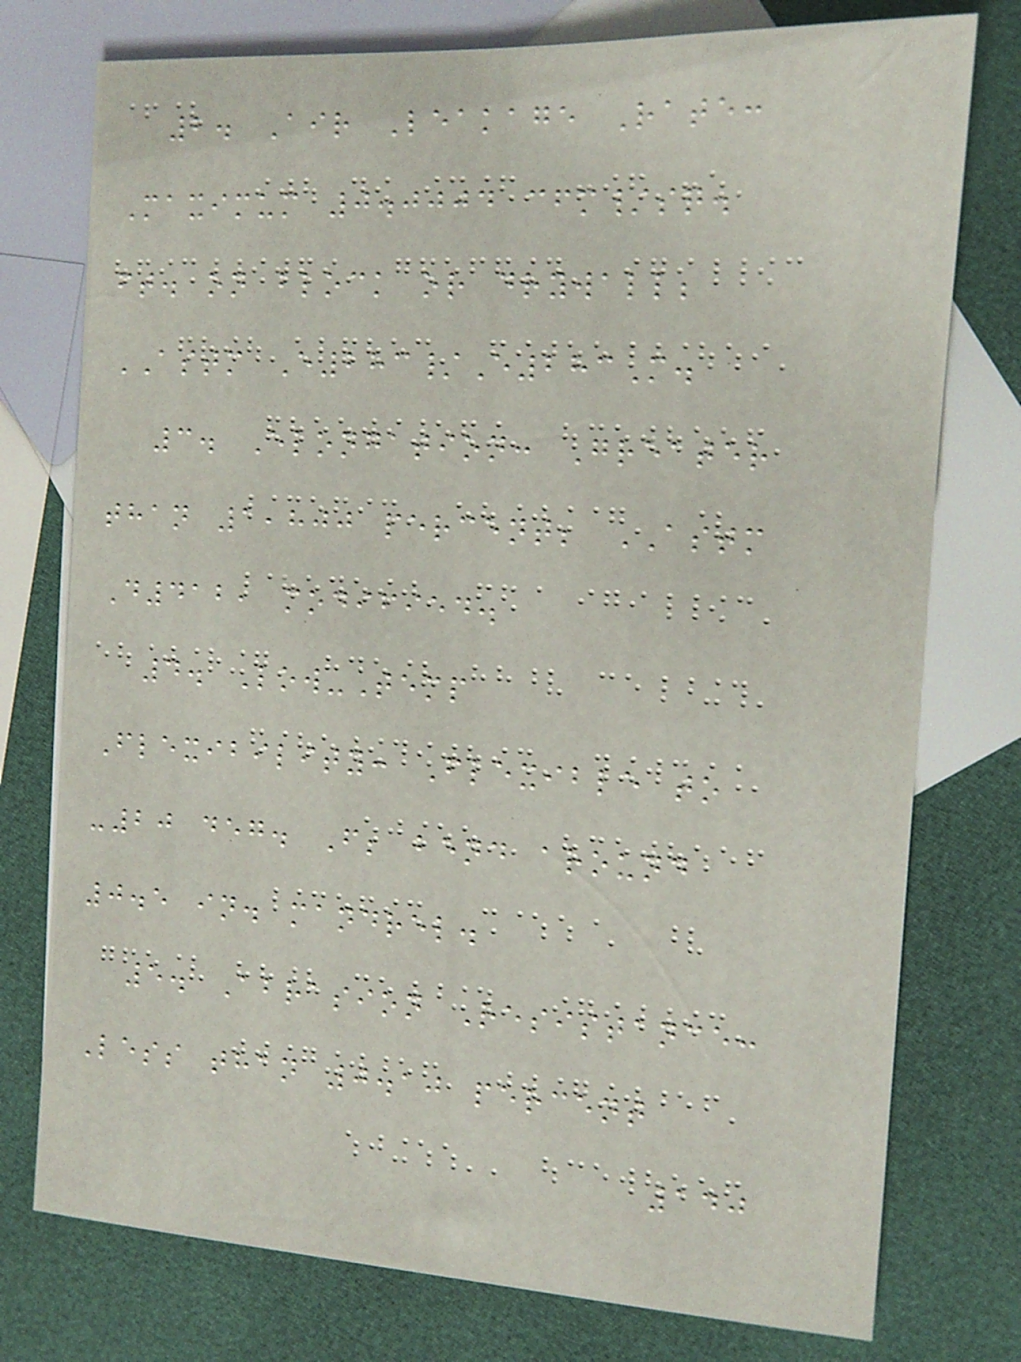2. Air Leakage Rate:
Maximum 0.0004 cfm/sq.
ft. on block or drywall;
ASTM E283/E283M.
3. Elongation: Greater
than 1,800 percent; ASTM
D412, modified.
4. Low-Temp
Flexibility: Flexible to
-20 deg. F; bend around
0.5 in. mandrel.
5. Abrasion Resistance:
Less than 0.10 percent
140
